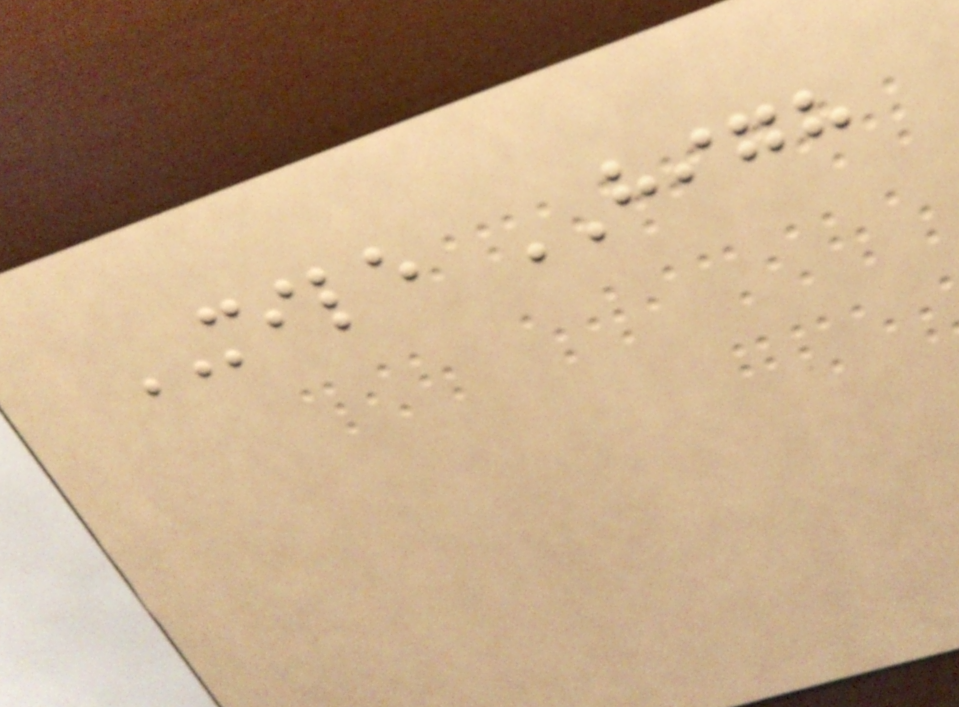MILE HIGH
